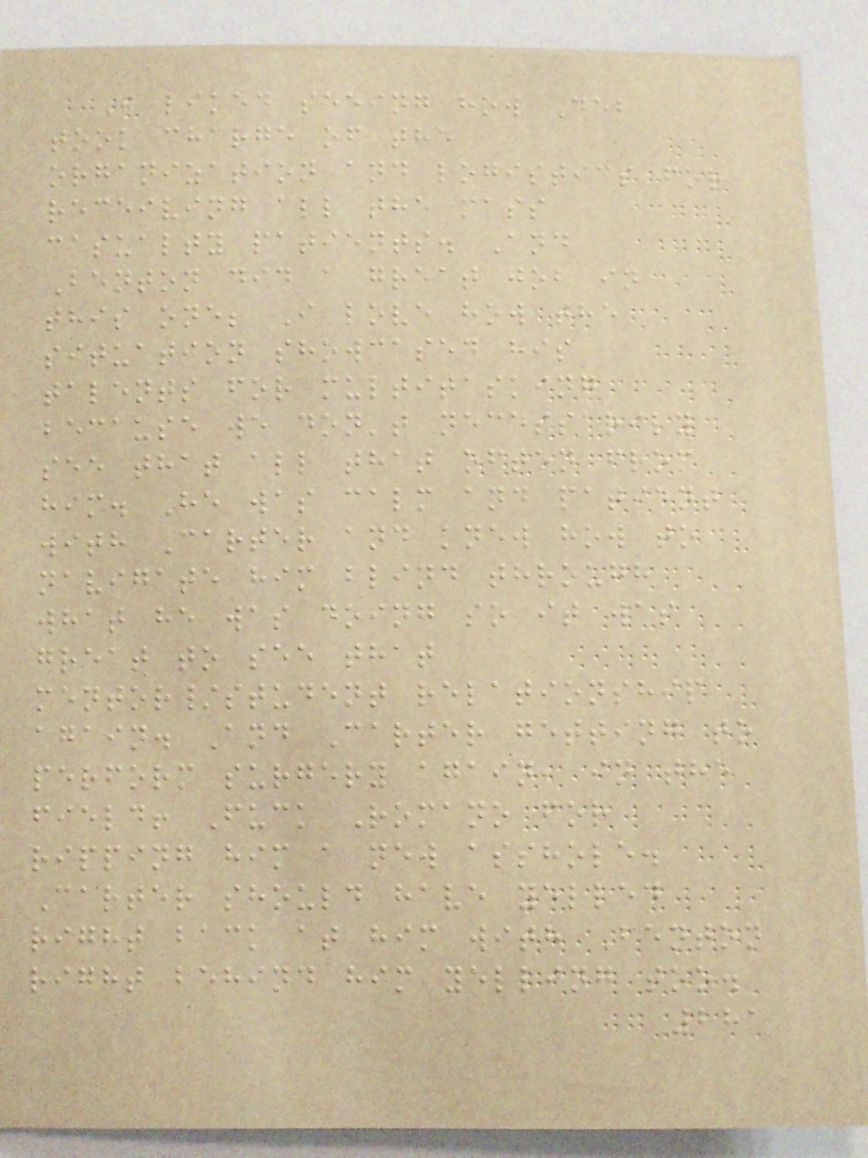I liked seeing how Deb
took charge of the
organization and logistics for
receiving all the mass
casualty patients. And
Benton did a great job in
this one; I love how the
situation showcased his
talents for multitasking
because we don't necessarily
see that all that often from
him. He was calm and patient
with Carter and knew how to
navigate him blind through
what he was doing so it was
great to see that
mentor/student relationship
again. And Carter getting to
perform surgery again, in the
field! Fuck Romano for
ripping him a new asshole.
Carter should have yelled
right back at him with Benton
right behind him yelling too.
281
